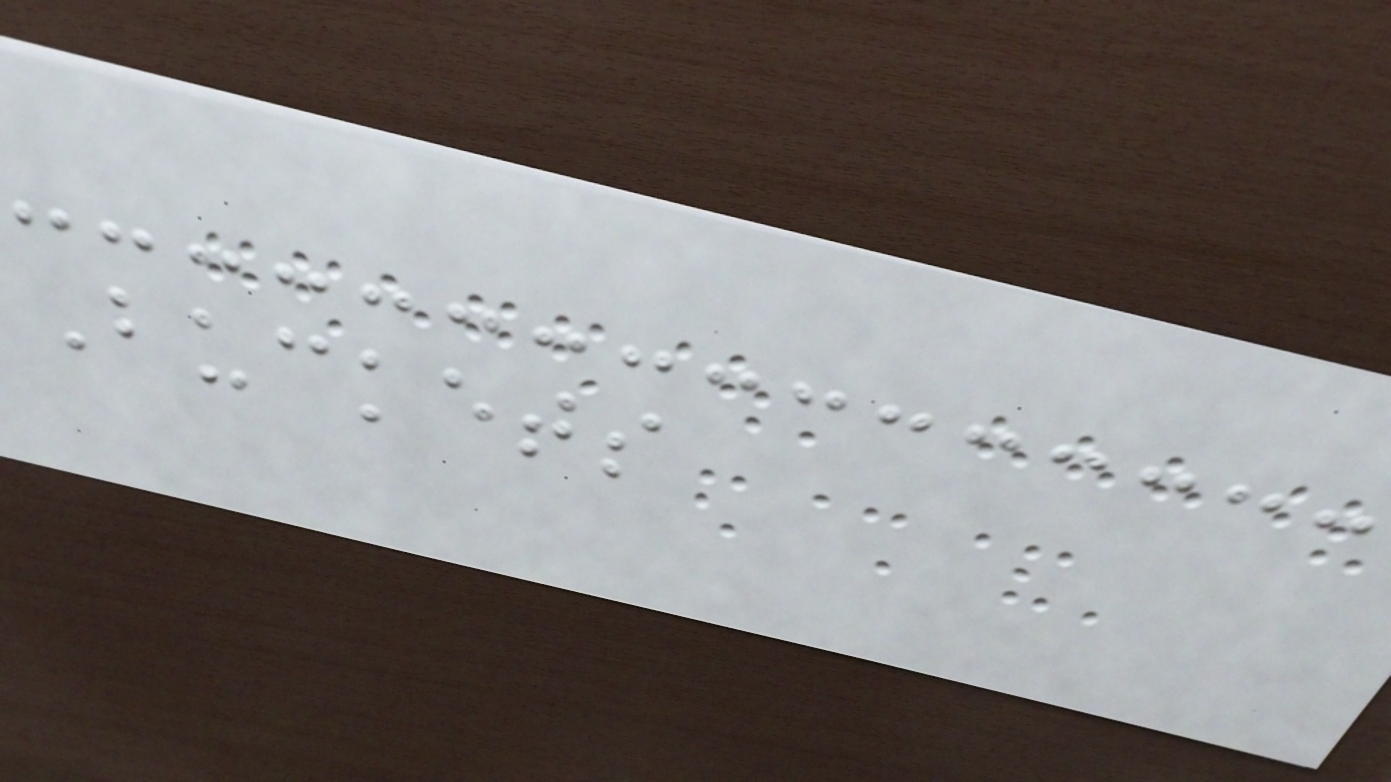Buckets
